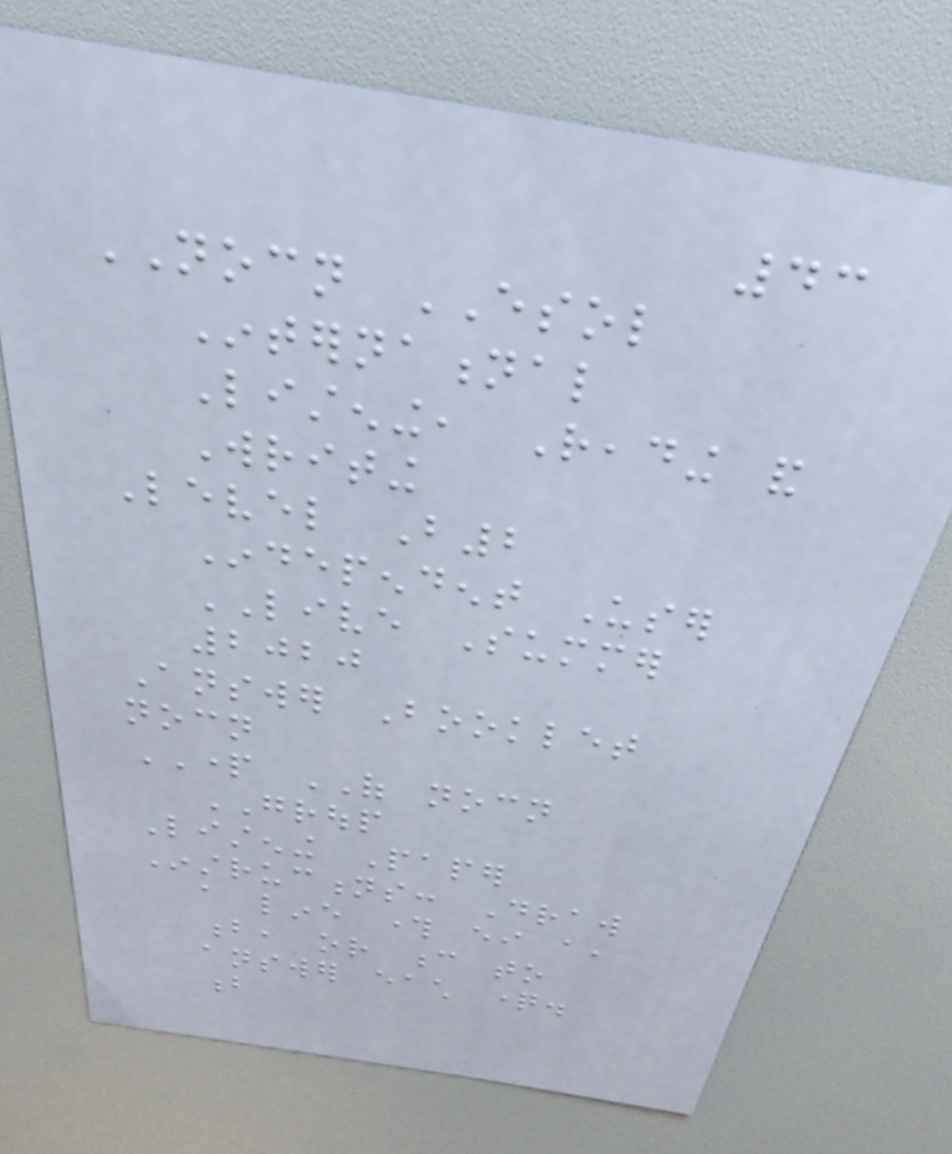43
NOCN ESOL
International
Listening, Reading and
Writing
Level B2
Independent User
LIVE Summer
2020
Answer Booklet
nocn
PART OF nocn
GROUP
Listening Paper
Instructions: Draw
a line through either a,
b, or c to
answer each question.
b
